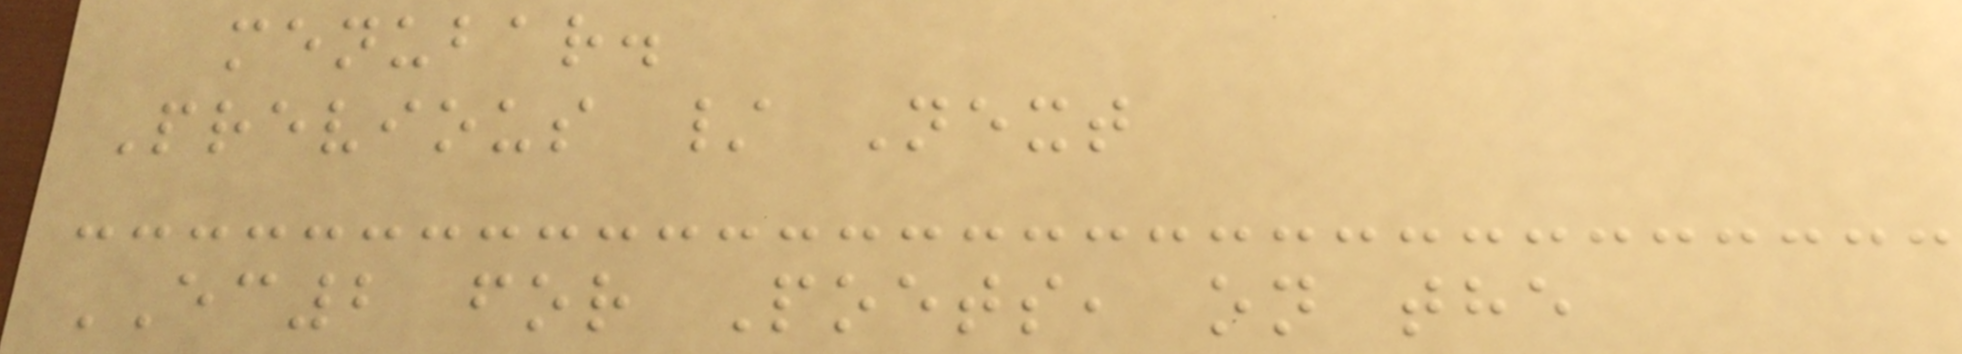menubar.
Previous / Next
EC2 for Poets, on the
